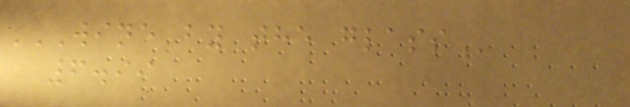WINE BY THE GLASS
6.99
